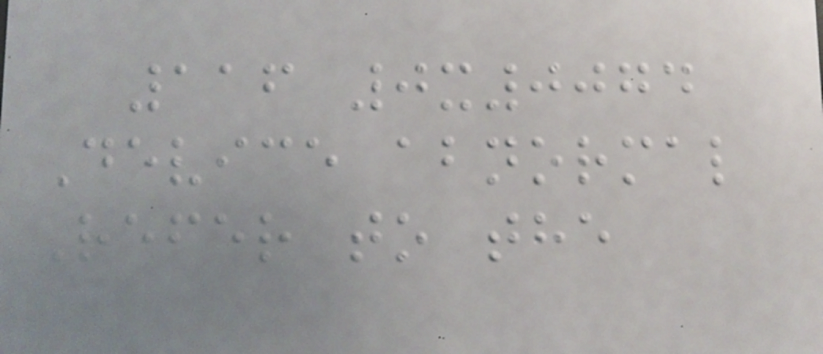116 0x0074
Device abnormal
Refer to the
